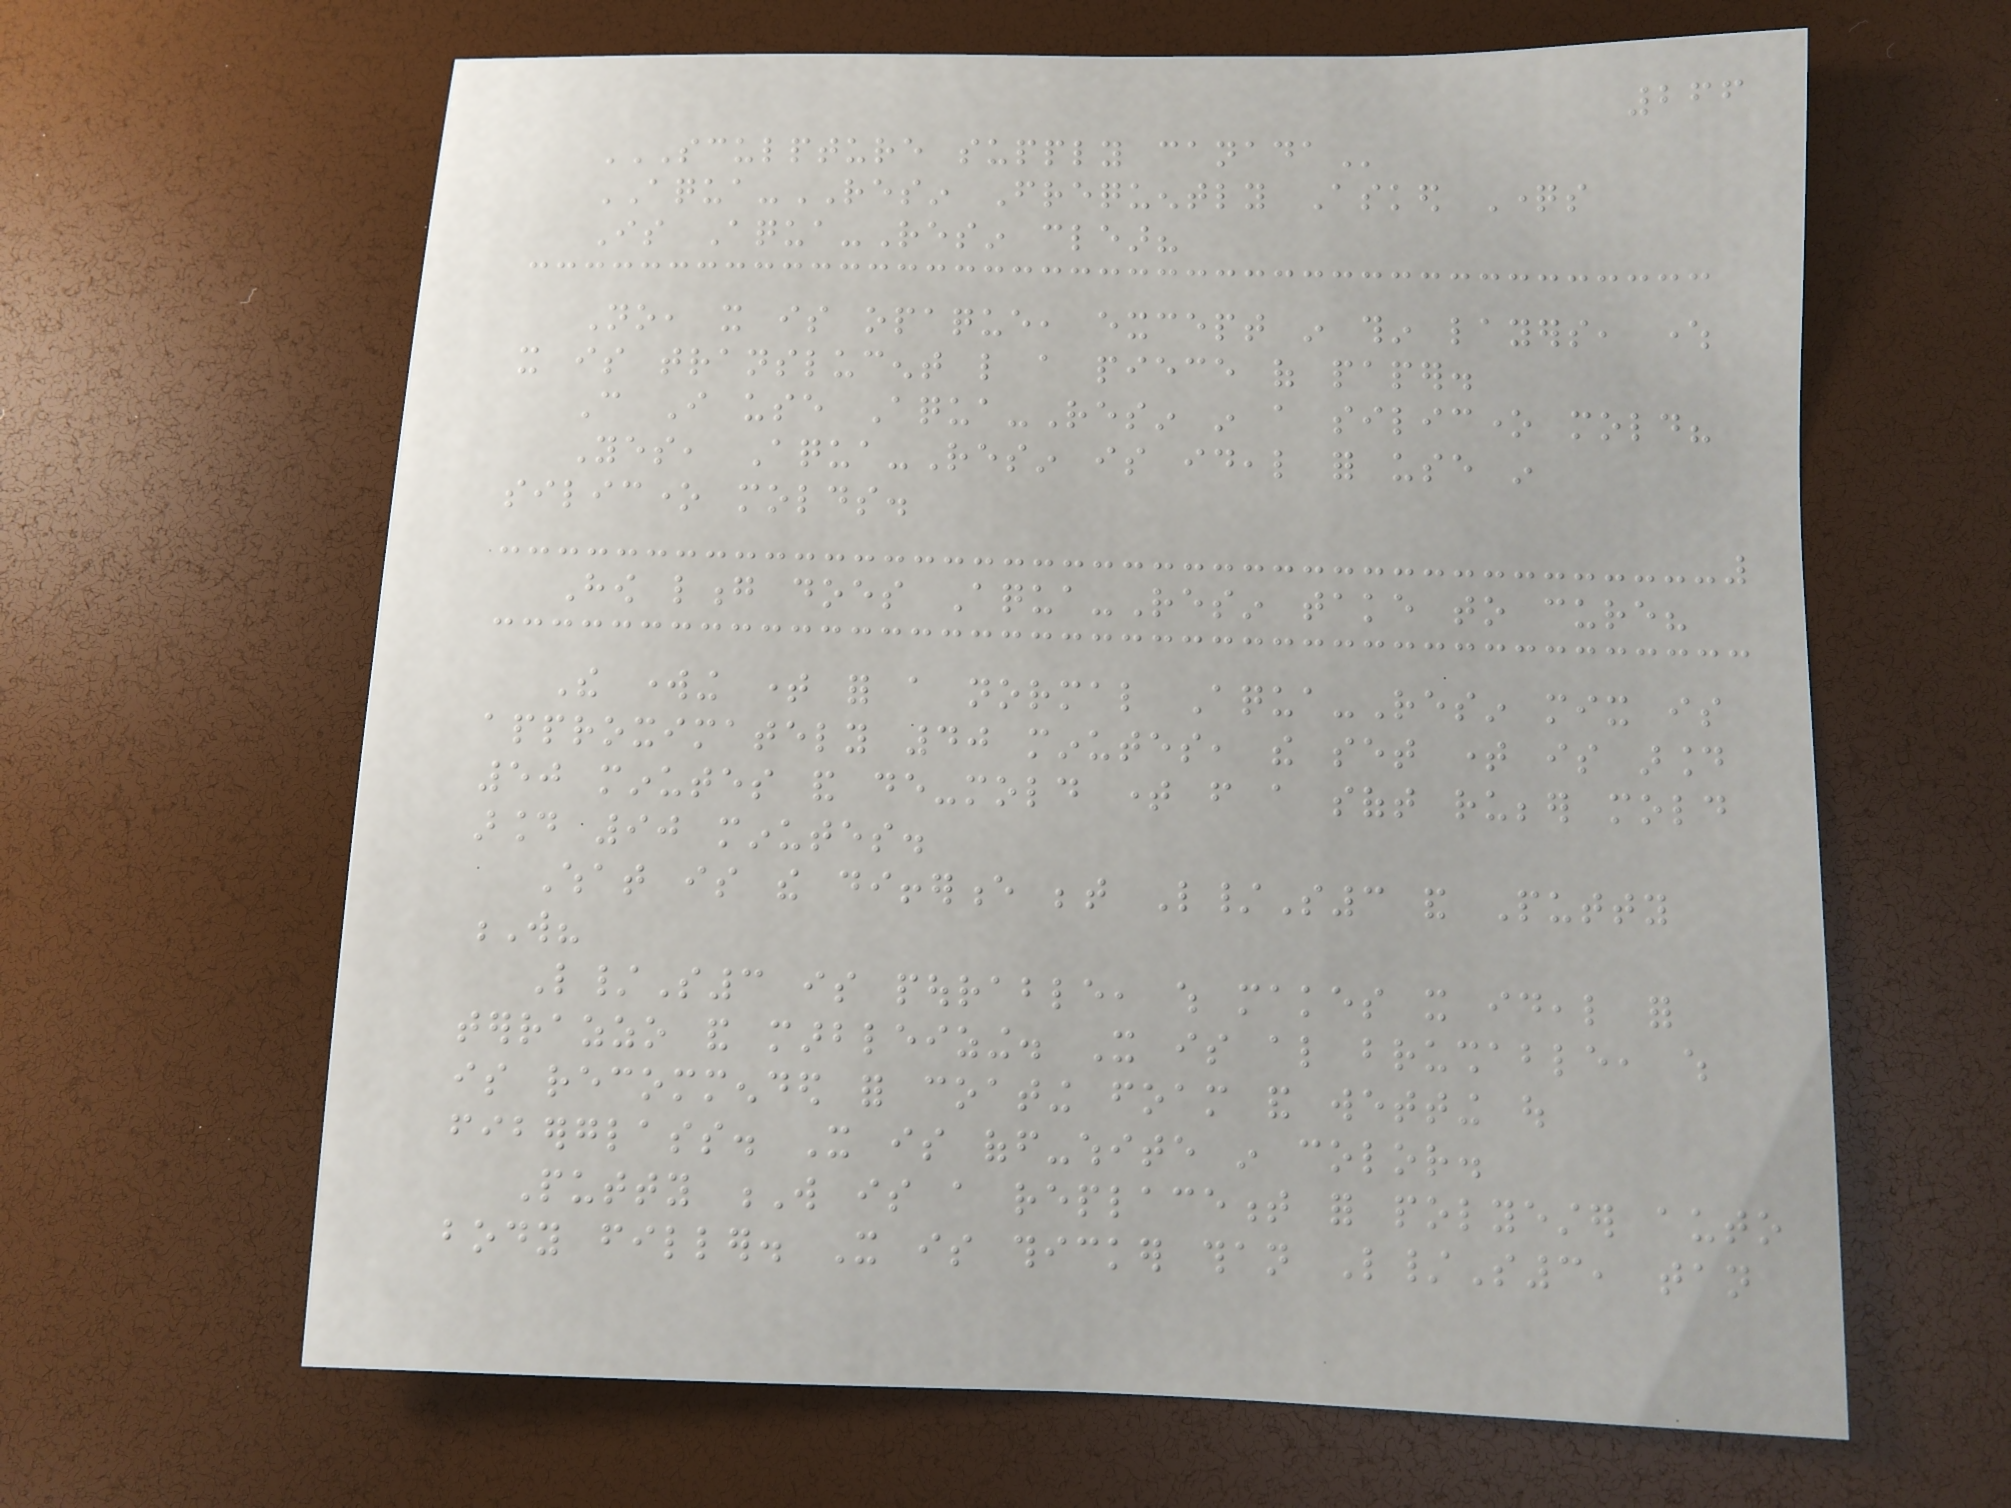266
SCULPTURE SUPPLY CANADA
AQUA-RESIN Frequently Asked Questions
Is Aqua-Resin clear?
No, it is opaque, except in thin layers, where
it is translucent like a piece of paper.
Can I use Aqua-Resin in a silicone mold?
Yes, Aqua-Resin is ideal for use in
silicone molds.
How long does Aqua-Resin take to cure?
The working time for a normal Aqua-Resin mix is
approximately 40 minutes, the set time is around
50 minutes and de-mold time from a soft rubber mold
around 90 minutes.
What is the difference between L/S3 and Putty
W?
L/S3 is pourable, which makes it ideal for
terrazzo and marbleizing. It is also brushable, which
is recommended for coating foam and wetting out
fiberglass. It is off-white in color.
Putty W is a replacement for polyester auto
body filler. It is thicker than L/S3, tan
